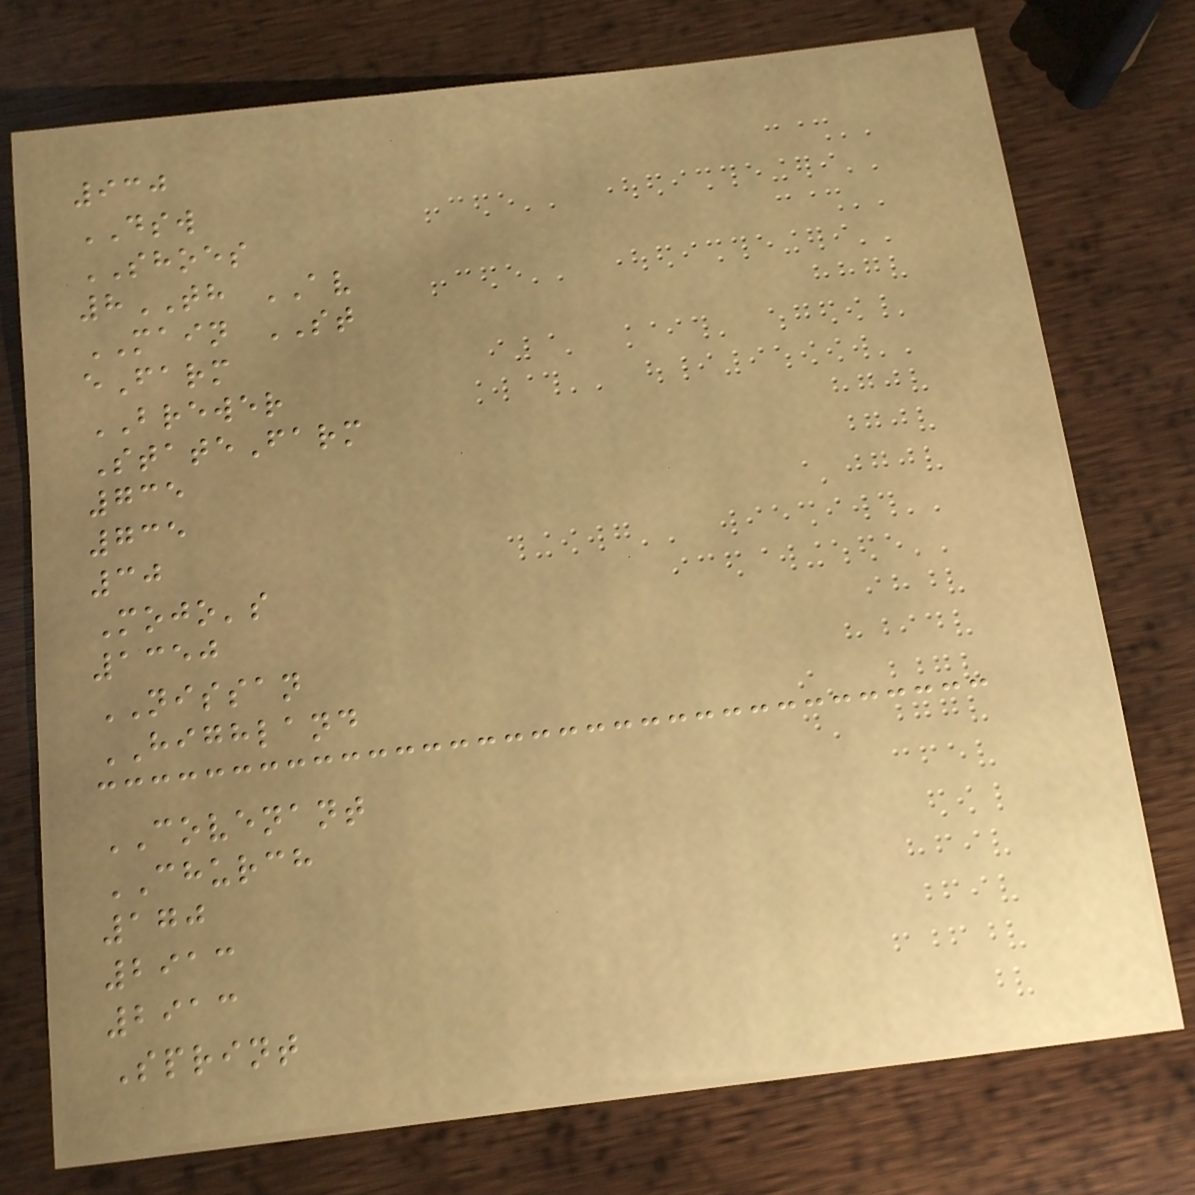930
DSW
SHOES
8TH AV
MAIN ST
eFarm
BREWER
StateFarm
735
735
30
Mojo's
1350
NISSAN
HIGHLAND
COVENANT
CHURCH
170
2913
2913
Sprint
